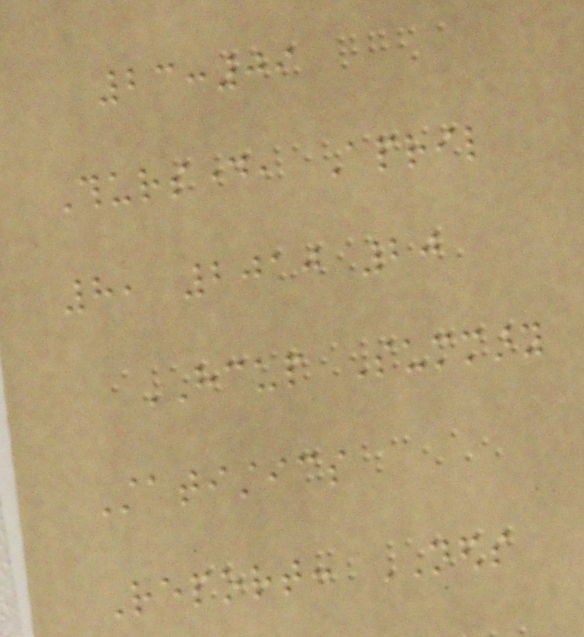23:09
Thursday, April
8, 2010 20
HCUP Summary
Statistics
Report: NEDS
